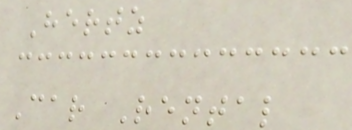Hertz
Car Rental
